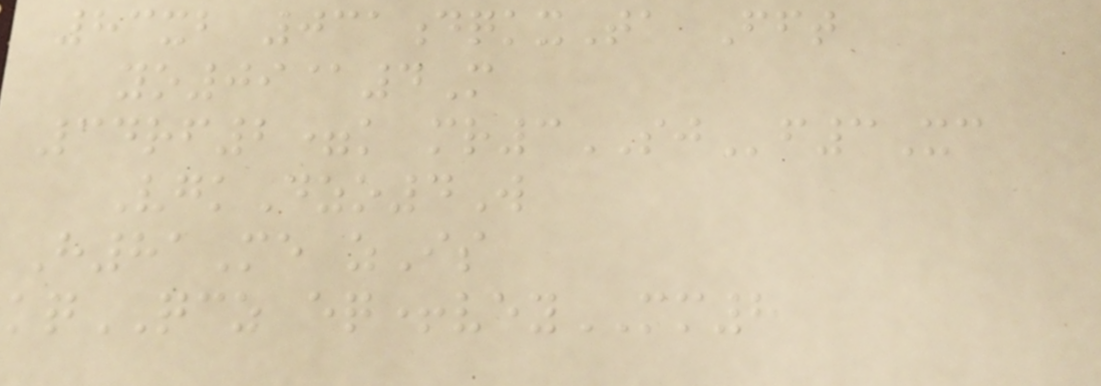83xb 031dqkxTa Fft
yo09@4M
34rf2=k mr3SJf3Xc
VgkDzo4W
H81Me zIs
kqQCZ eq+veyMM8
